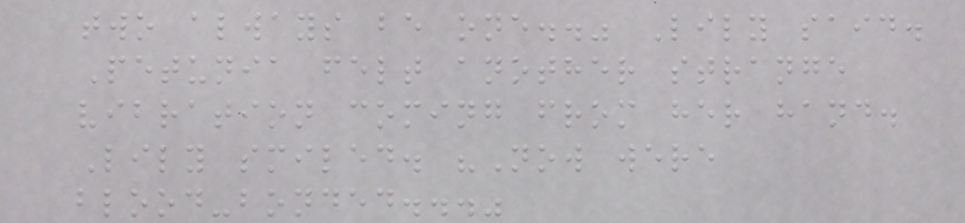two always be one.." Lily said.
Petunia felt another strange
vibration coming from her hand.
Lily smiled. "Now were
blood-bonded..."
